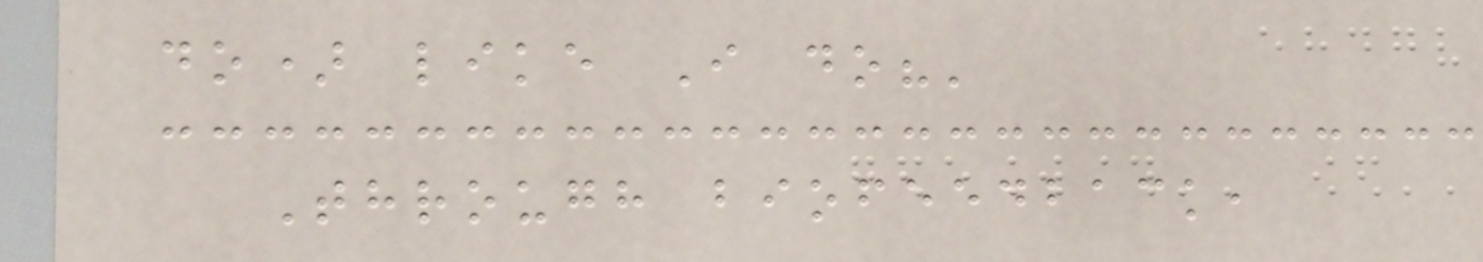do) like I do?'
Through biofeedback,
